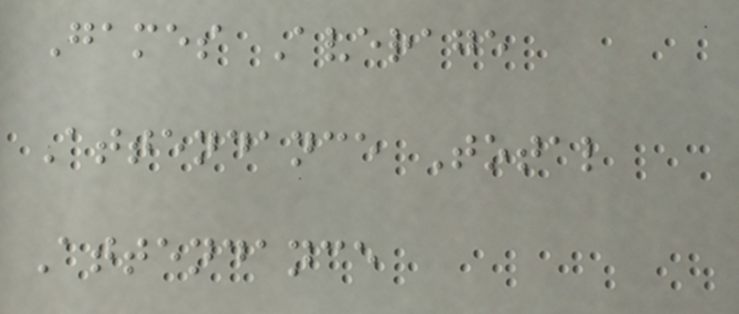Games Average
Attendance Total
Attendance
